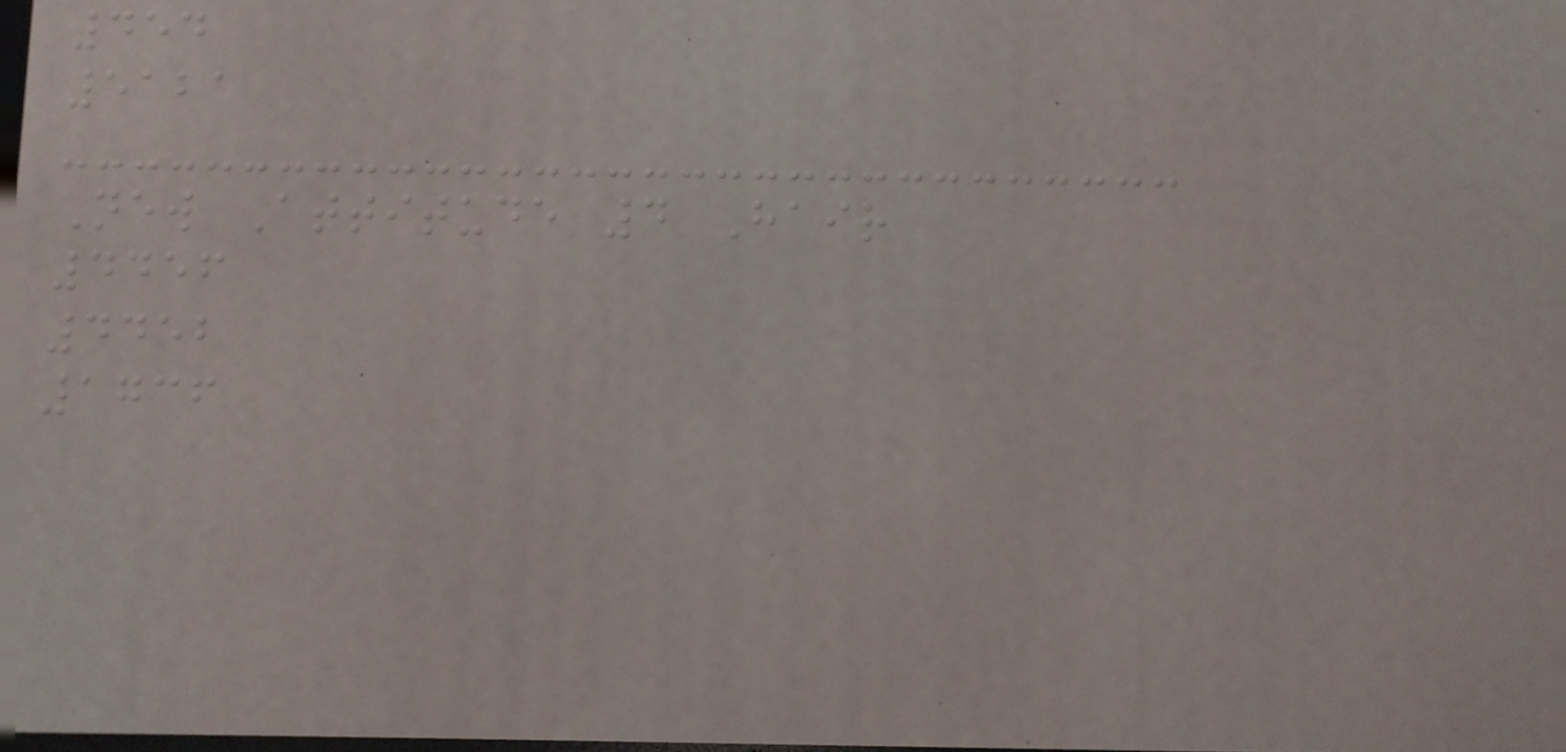454
5121
New Attitude 4 Hair
4456
4452
1736
